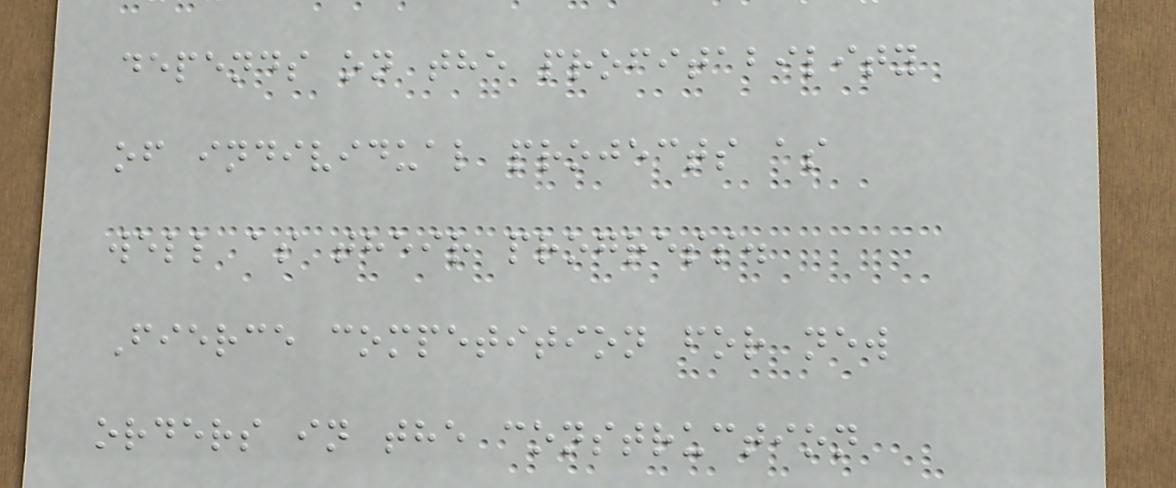depends on the profitability
of individual projects as
well as their progress.
Fierce competition for new
orders in the construction
